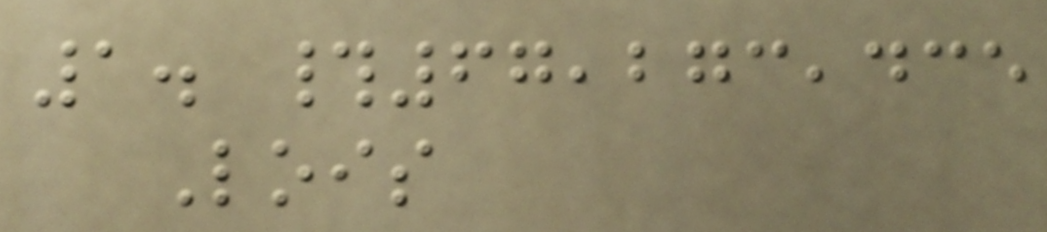1. #67,273,435
Lois
